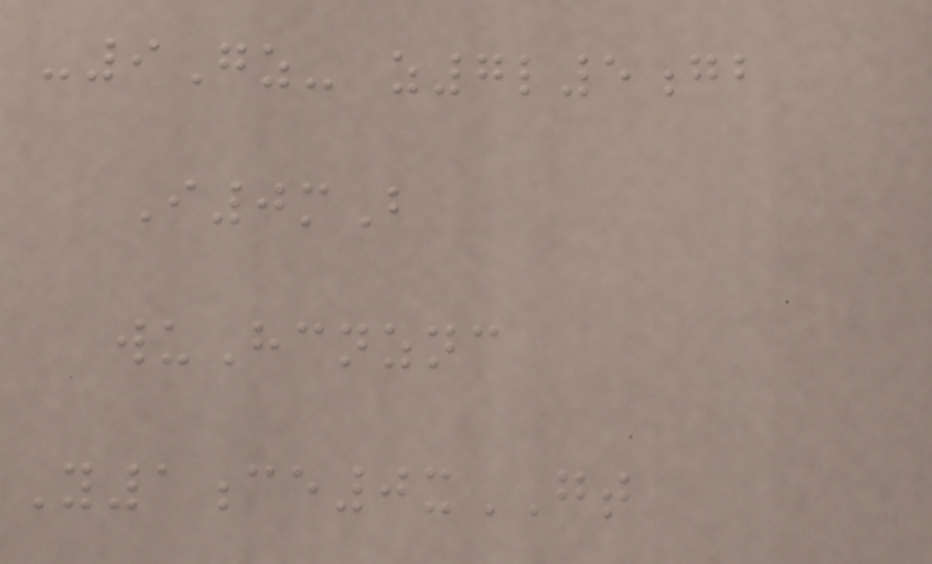-9Gz- z7l5gb
I0mB
wuHcnznc
Y1ce0xGT
